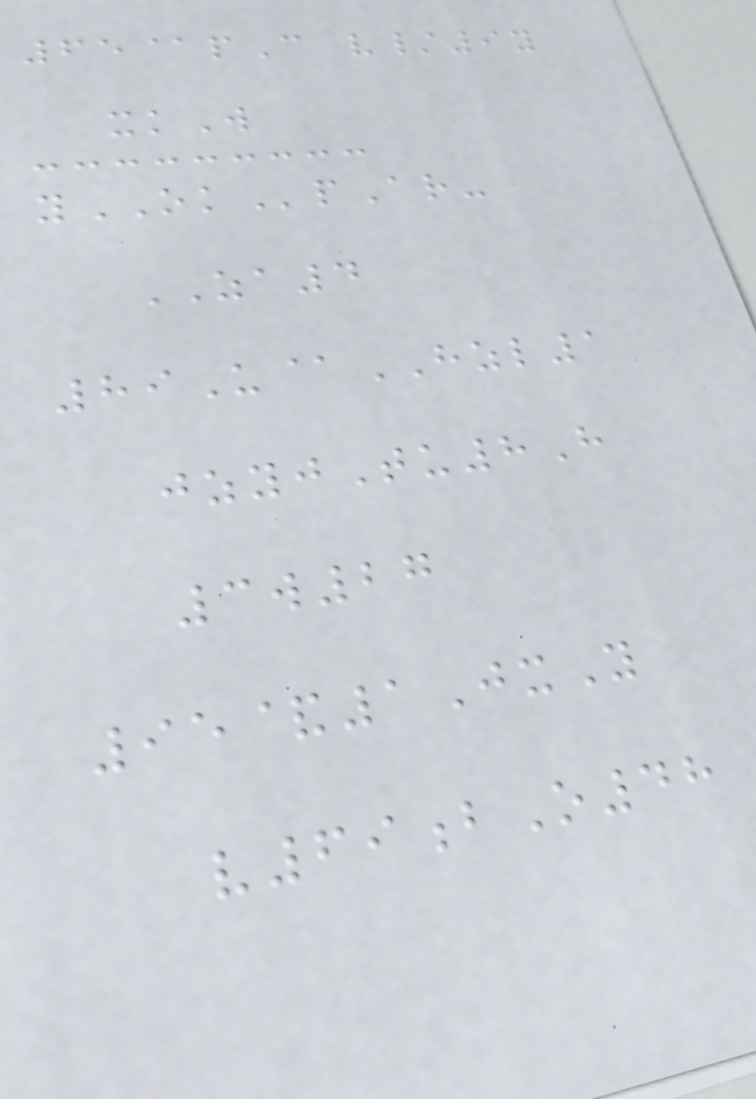65@pC v/9y
xkW
yOKpAr-
ZA4
89U@HZL1
jzyjTu8H
3w27
95&1JxY
v69bO48
